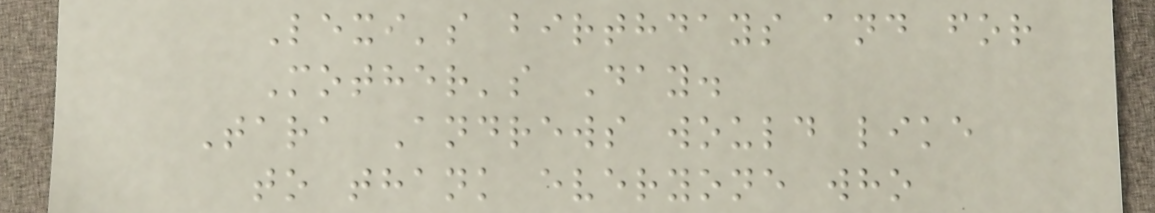Lexi's birthdays and for
Mother's Day.
Tara Andrews would like
to thank everyone who
